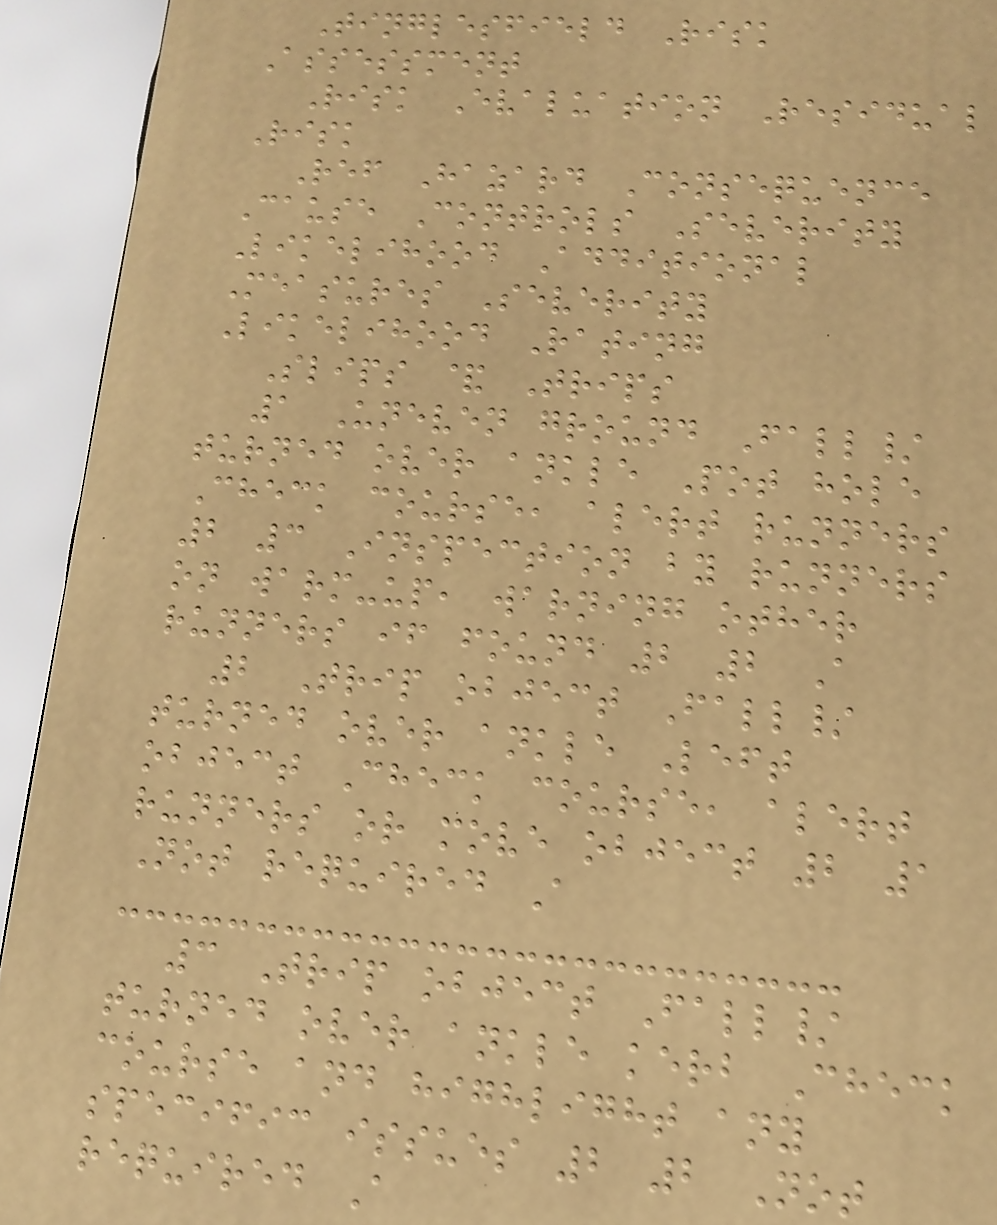Tinglesfield Risk
Assessment
Risk Evaluation Residual
Risk
Ref Hazard Consequence
Cause Controls Severity
Likelihood Additional
Measures Severity
Likelihood Rating
Slips & Trips
1 Uneven ground Fall/
turned over ankle Pot hole
Check course, alert runners
2 3 Inspection by runners
on warm-up, warning other
runners if found 2 2 A
2 Trip object Fall/
turned over ankle Left
object Check course, alert
runners or move object 2 1
Not required A
3 Trip object Fall/
turned over ankle kerb Check
course and highlight any
specific issues 2 2 Not
required A
